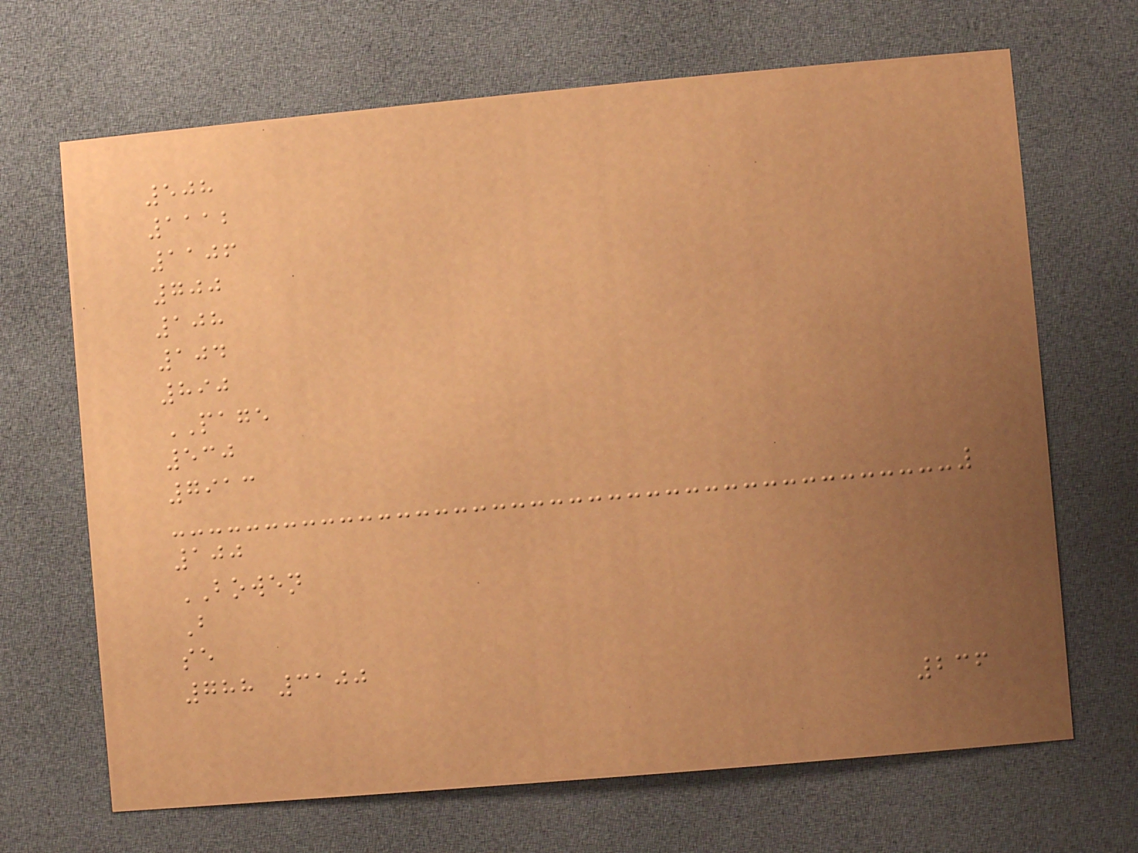508
1112
1106
700
108
104
890
PAGE
530
7913
100
BOWEN
B
se
788 3100
236
